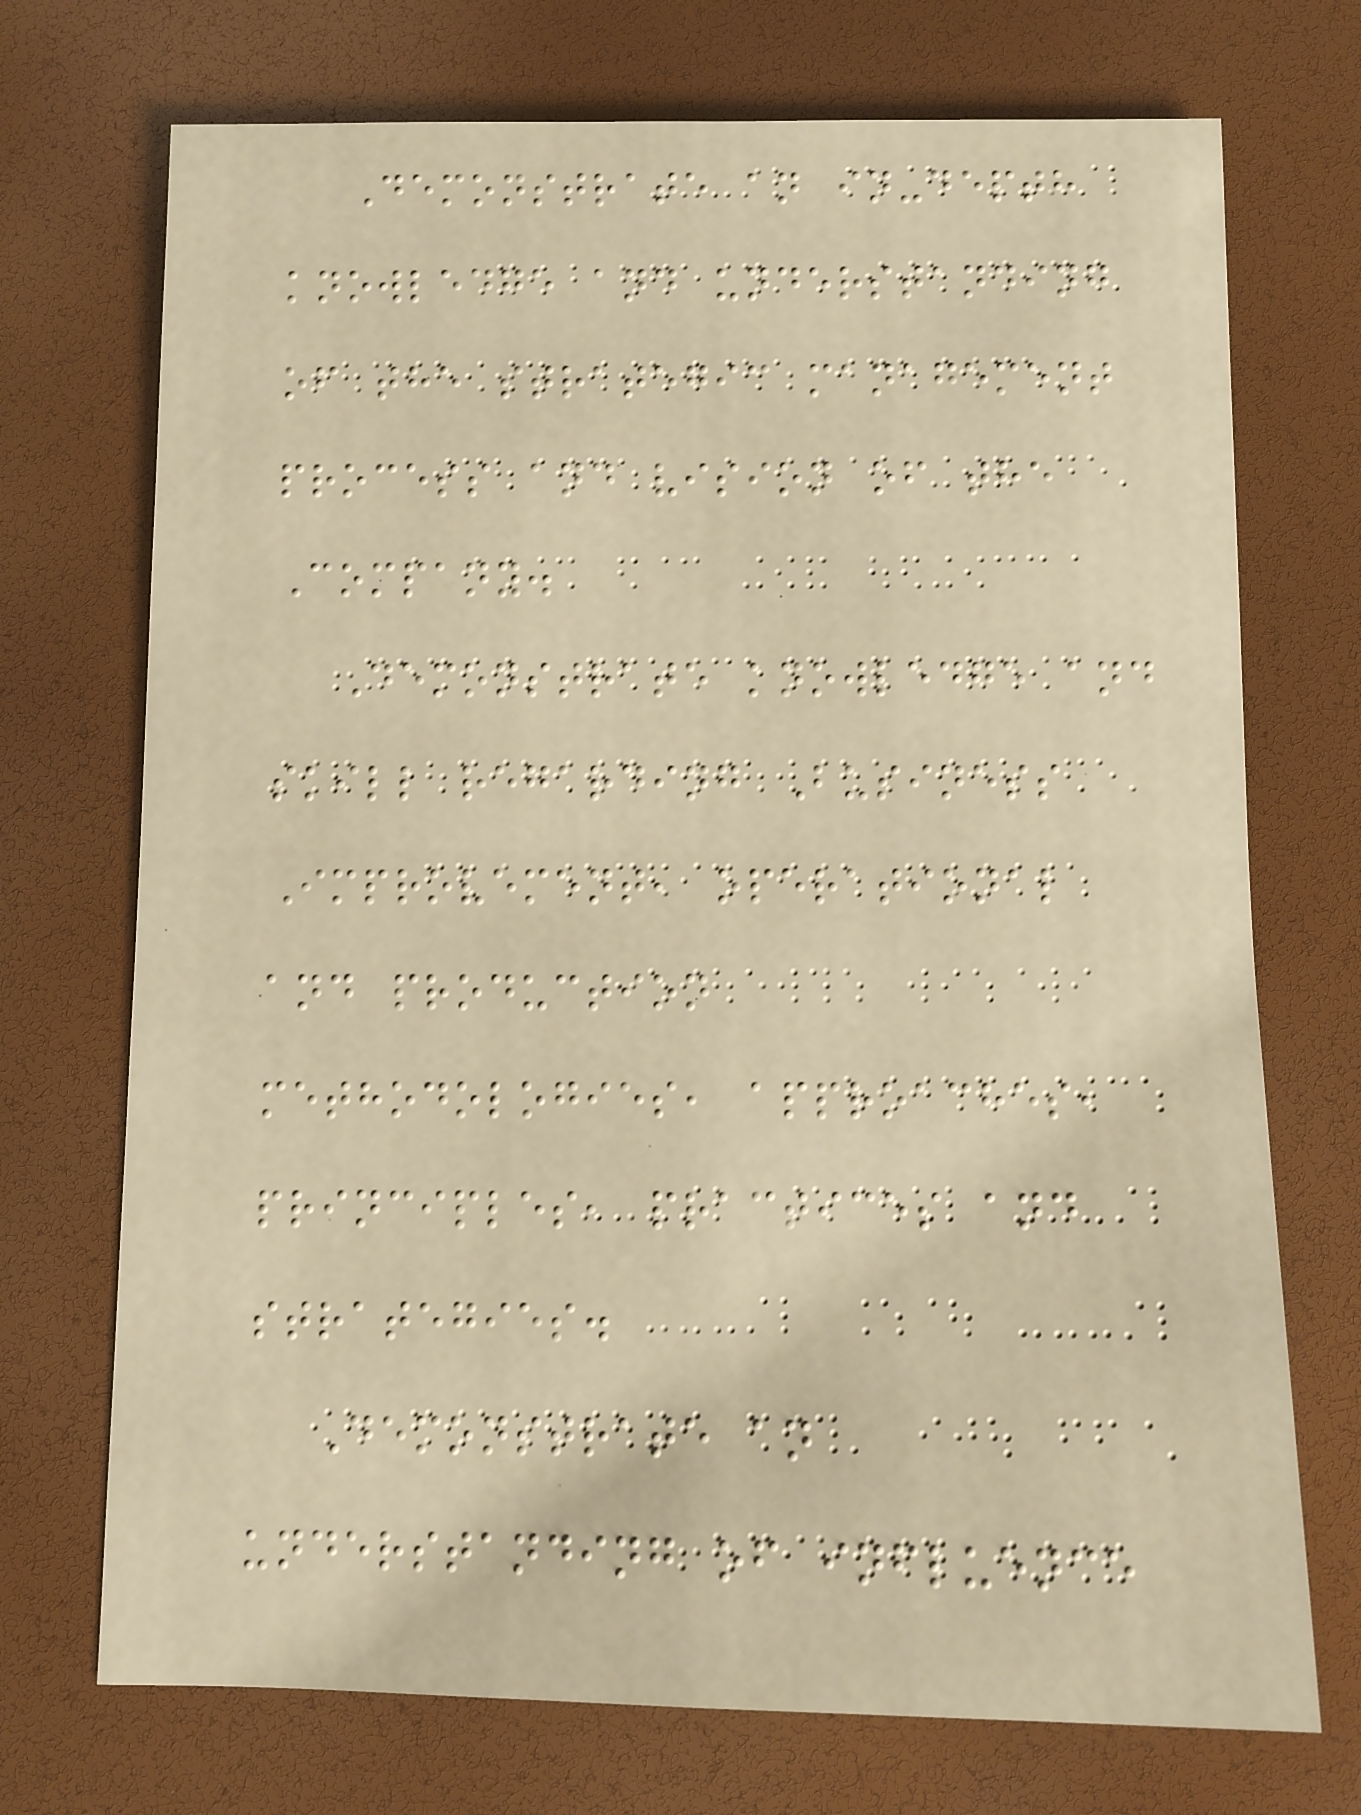Demonstrate an in-depth
knowledge and understanding
of the strategic management
process and vision of the
Company.
Demonstrate knowledge and
skill regarding Business
Improvement, operational
and production
methodologies, approaches,
principles, practices and
strategies.
Demonstrate an
understanding of influence
